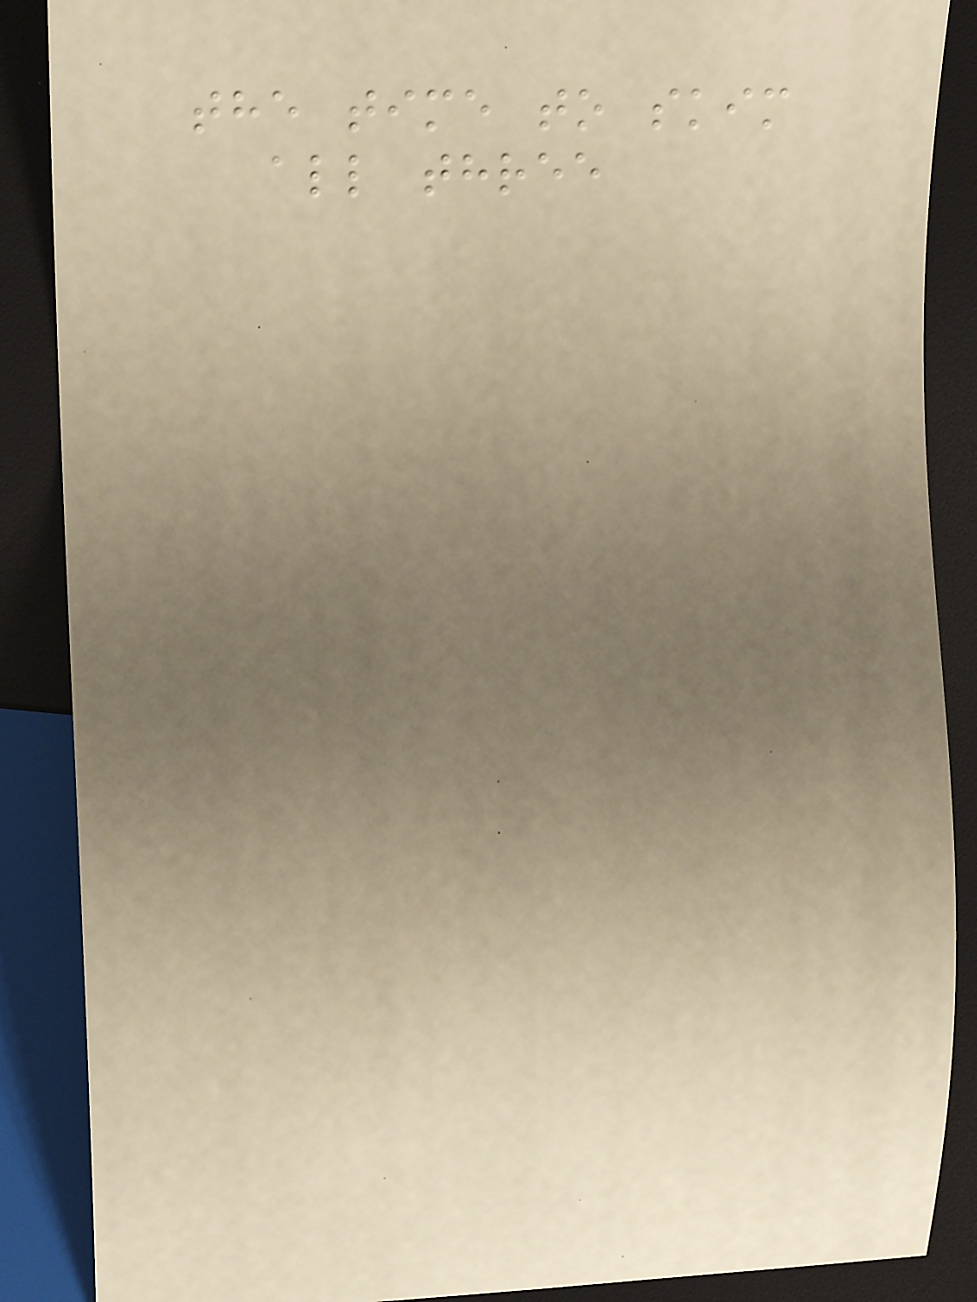the time to skim
all three
